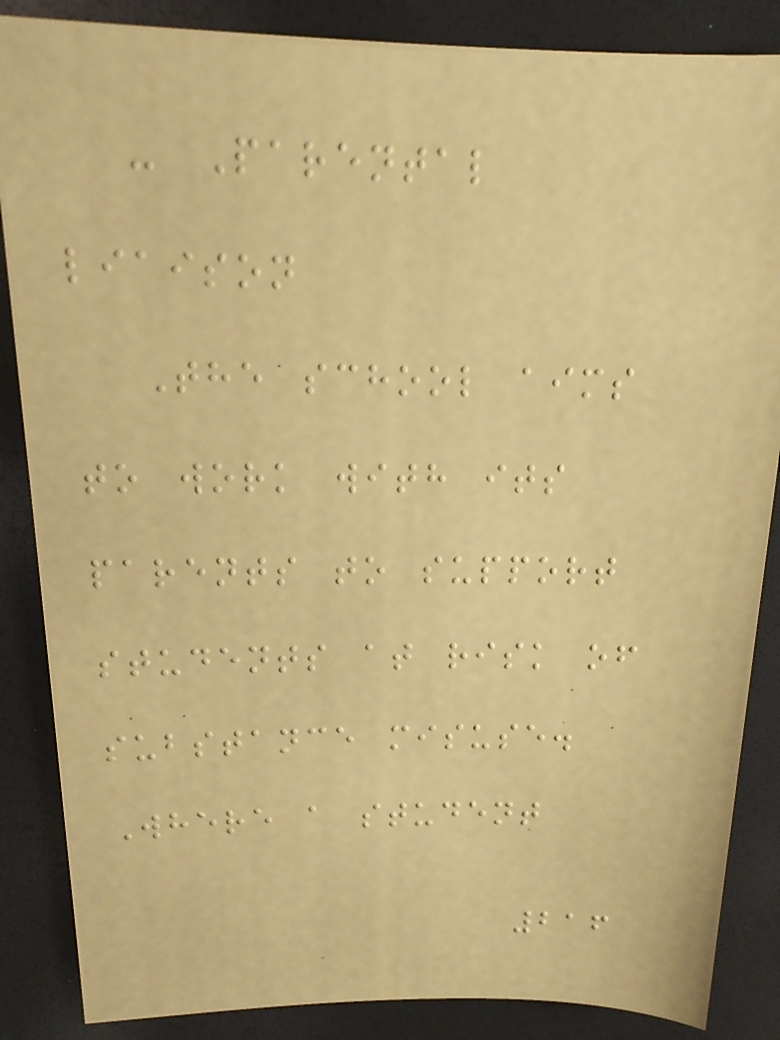- Parental
liaison
The school aims
to work with its
parents to support
students at risk of
substance misuse.
Where a student
216
